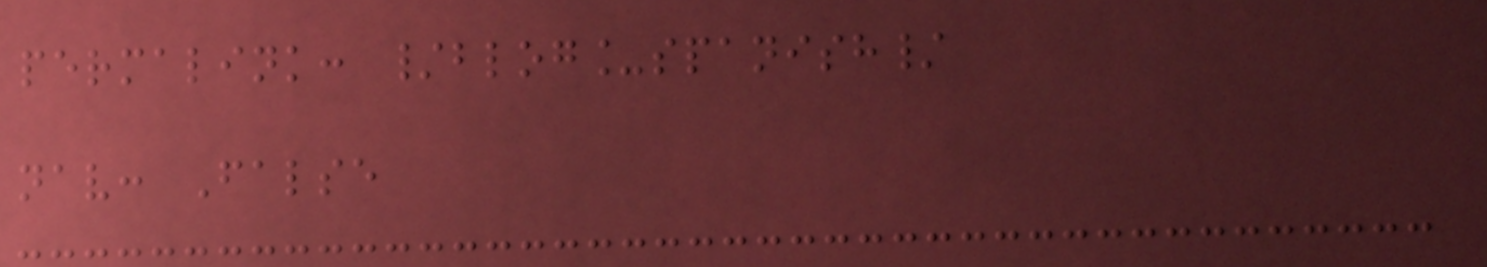permalink: /blog_spanish/
nav: False
